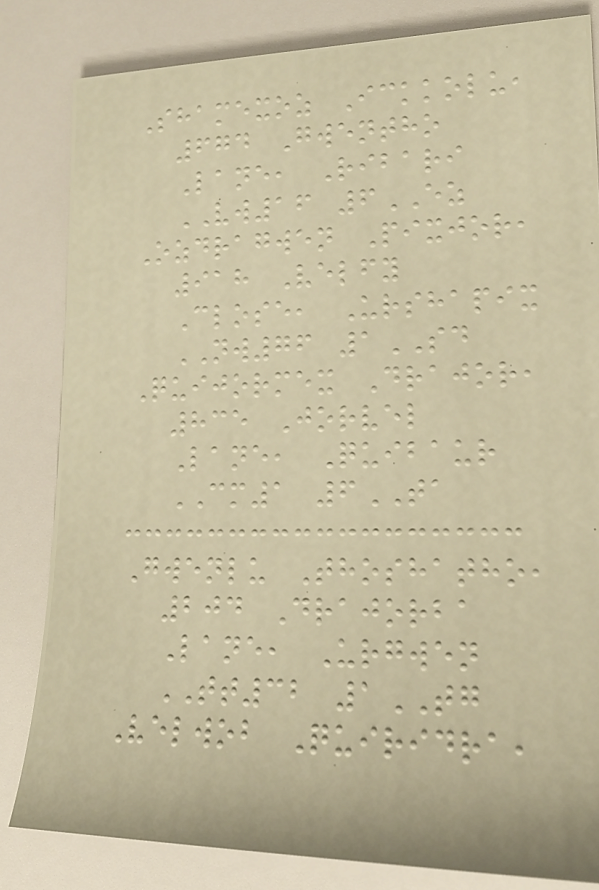Shamexoz Ickkolu,
674 Gwentho
Lane, Ribari
VW16 6EZ
Ozdragwen Pixjor,
918 Velfy
Close, Urshapix
NW76 1SD
Quijormex Drajor,
835 Jorvel
Lane, Quibaur
CM1 6TA
Gwenlu Thoshatho,
204 Drajorba
Lane, Urgwen
TT32 1TG
Velwob Quiridra,
